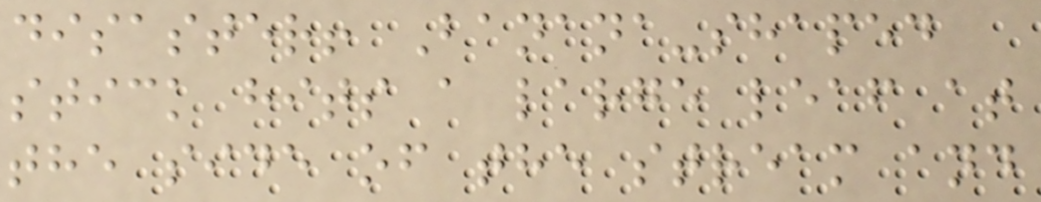disaster! Banana-shaped
stick hits a large leaf at
the side of the stream and
